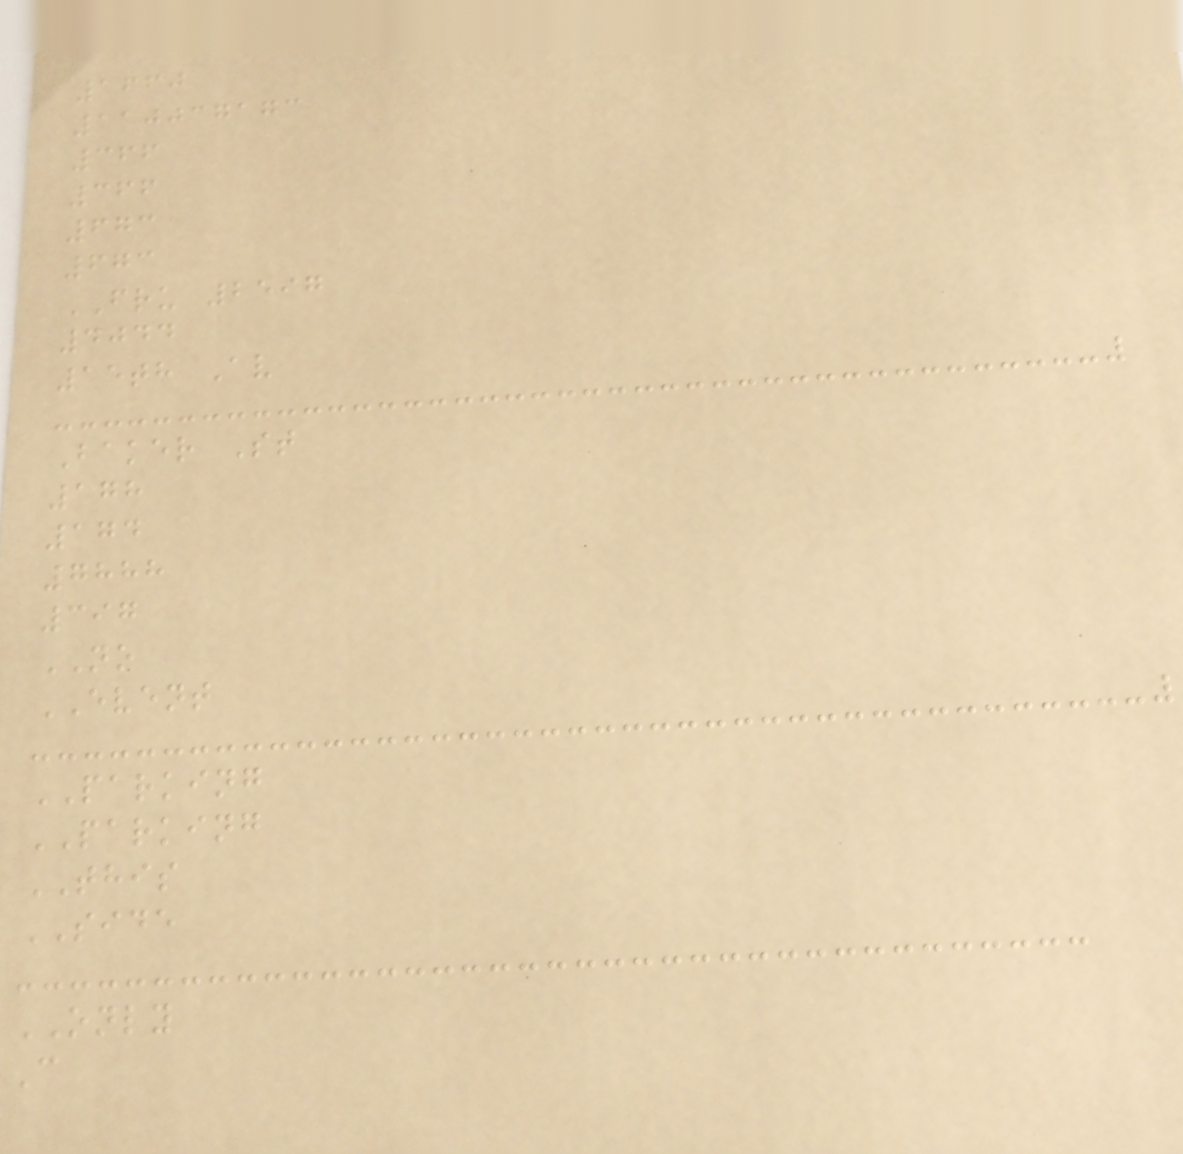1660
110037173
366
366
673
673
FRU 2597
4044
15th Av
Baker St
178
174
7888
397
NO
EVENT
PARKING
PARKING
THIS
SIDE
ONLY
C
